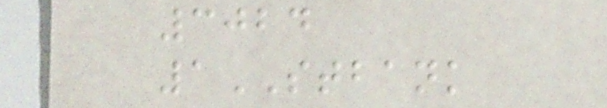3024
1STBANK
